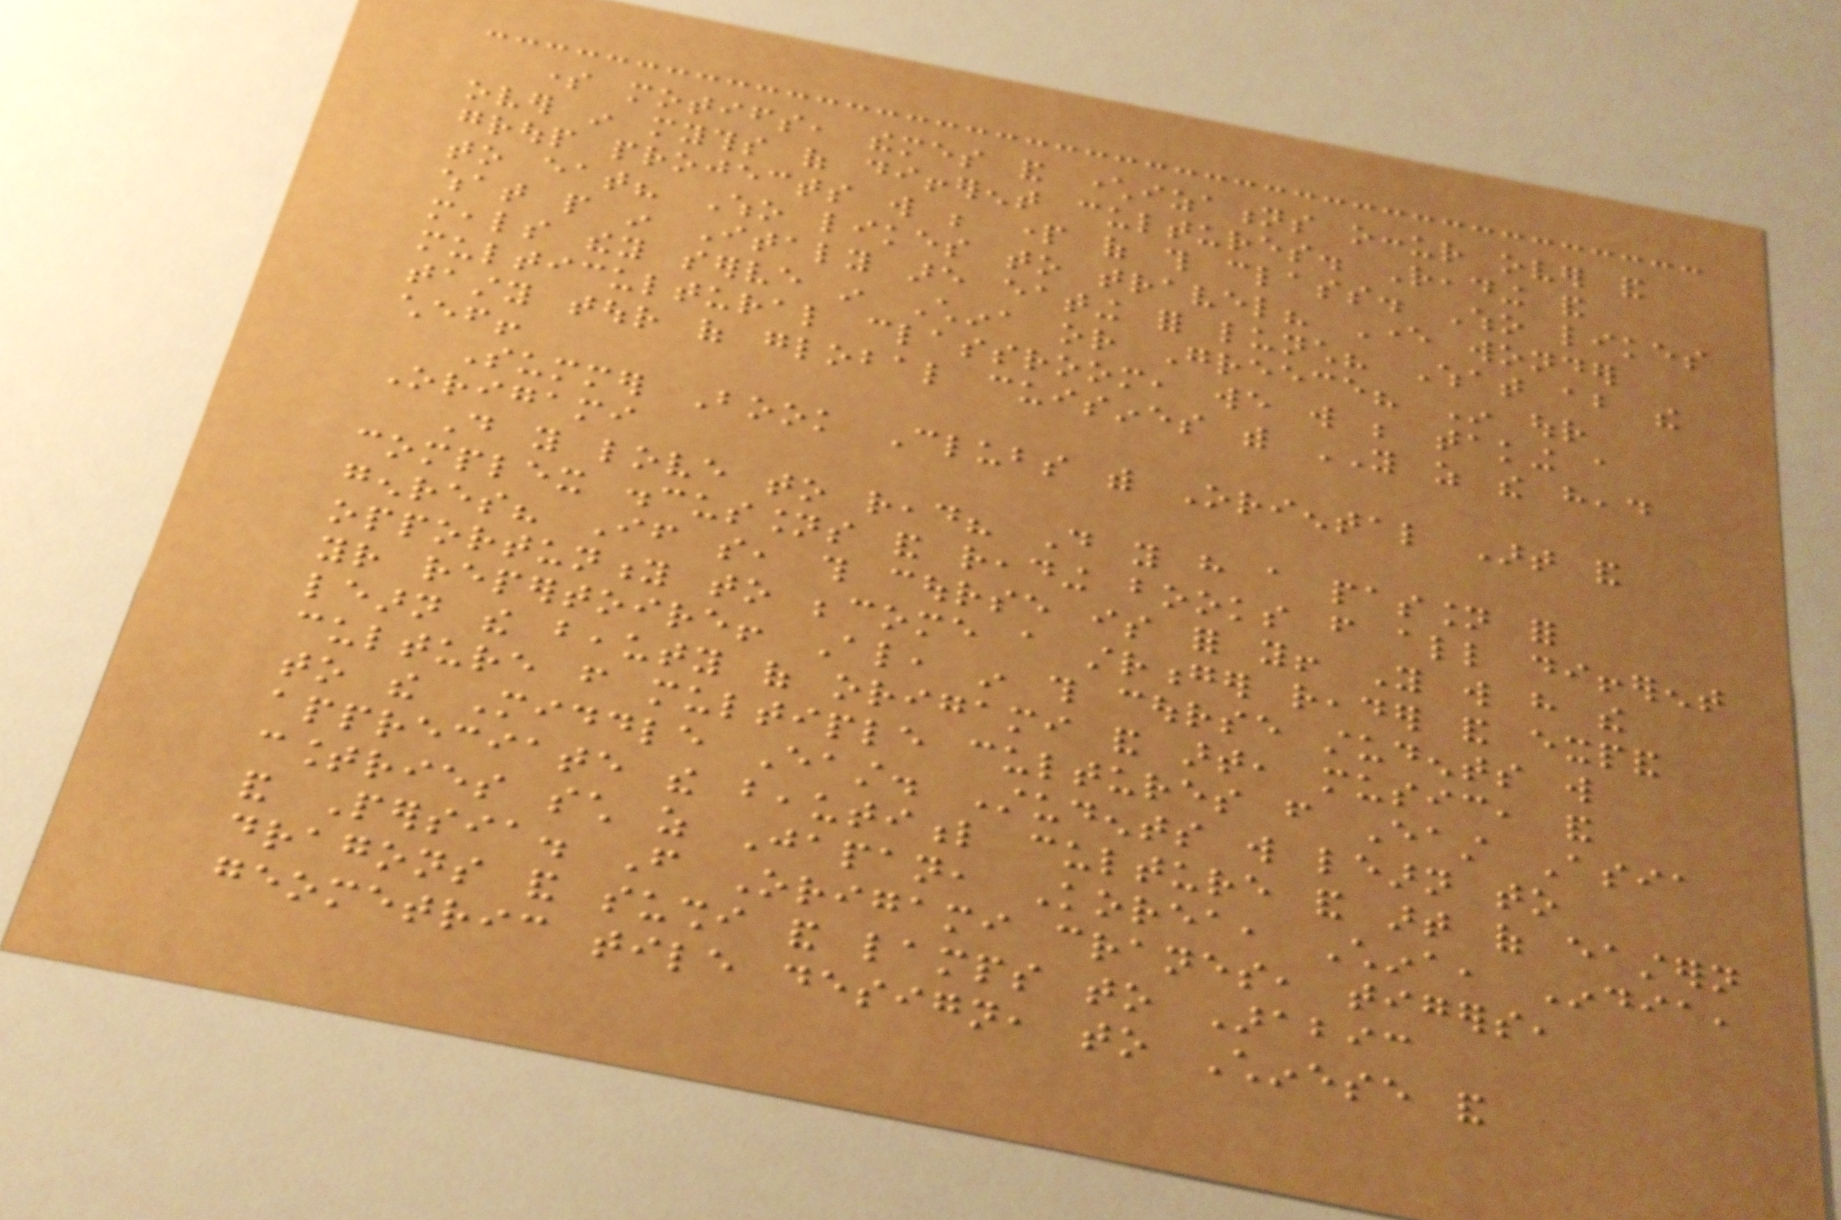some motifs, themes and characterizations occur over and
over in myths of different cultures. Reading and
group projects will be part of this class. Who likes
to eat? Who likes to travel? Ever wonder
what people in Italy are eating for lunch? What about the
meals they serve in China or Greece? In our
multicultural classroom, we will be taking a
tasty tour of global cuisines with YOU as the head
chef!
Summer Book Clubs with Oriental Art and
Origami
Do you love to read? Do you have a passion for
complex discussions and reading books from all different
genres? If so, this course is for you! You will have the
opportunity to become a stronger reader and expand
your repertoire! Also, in this course students will
learn the beauty of origami and art, music, and
culture from multiple cultures from East Asia
to the Middle East. Students will learn to
appreciate the beautiful culture and art of eastern
countries such as Japan, Korea, China, India,
and Persia. From Origami cranes, tigers,
dragons and sushi and lamps to Arabic
geometric tile design, to Chinese and
